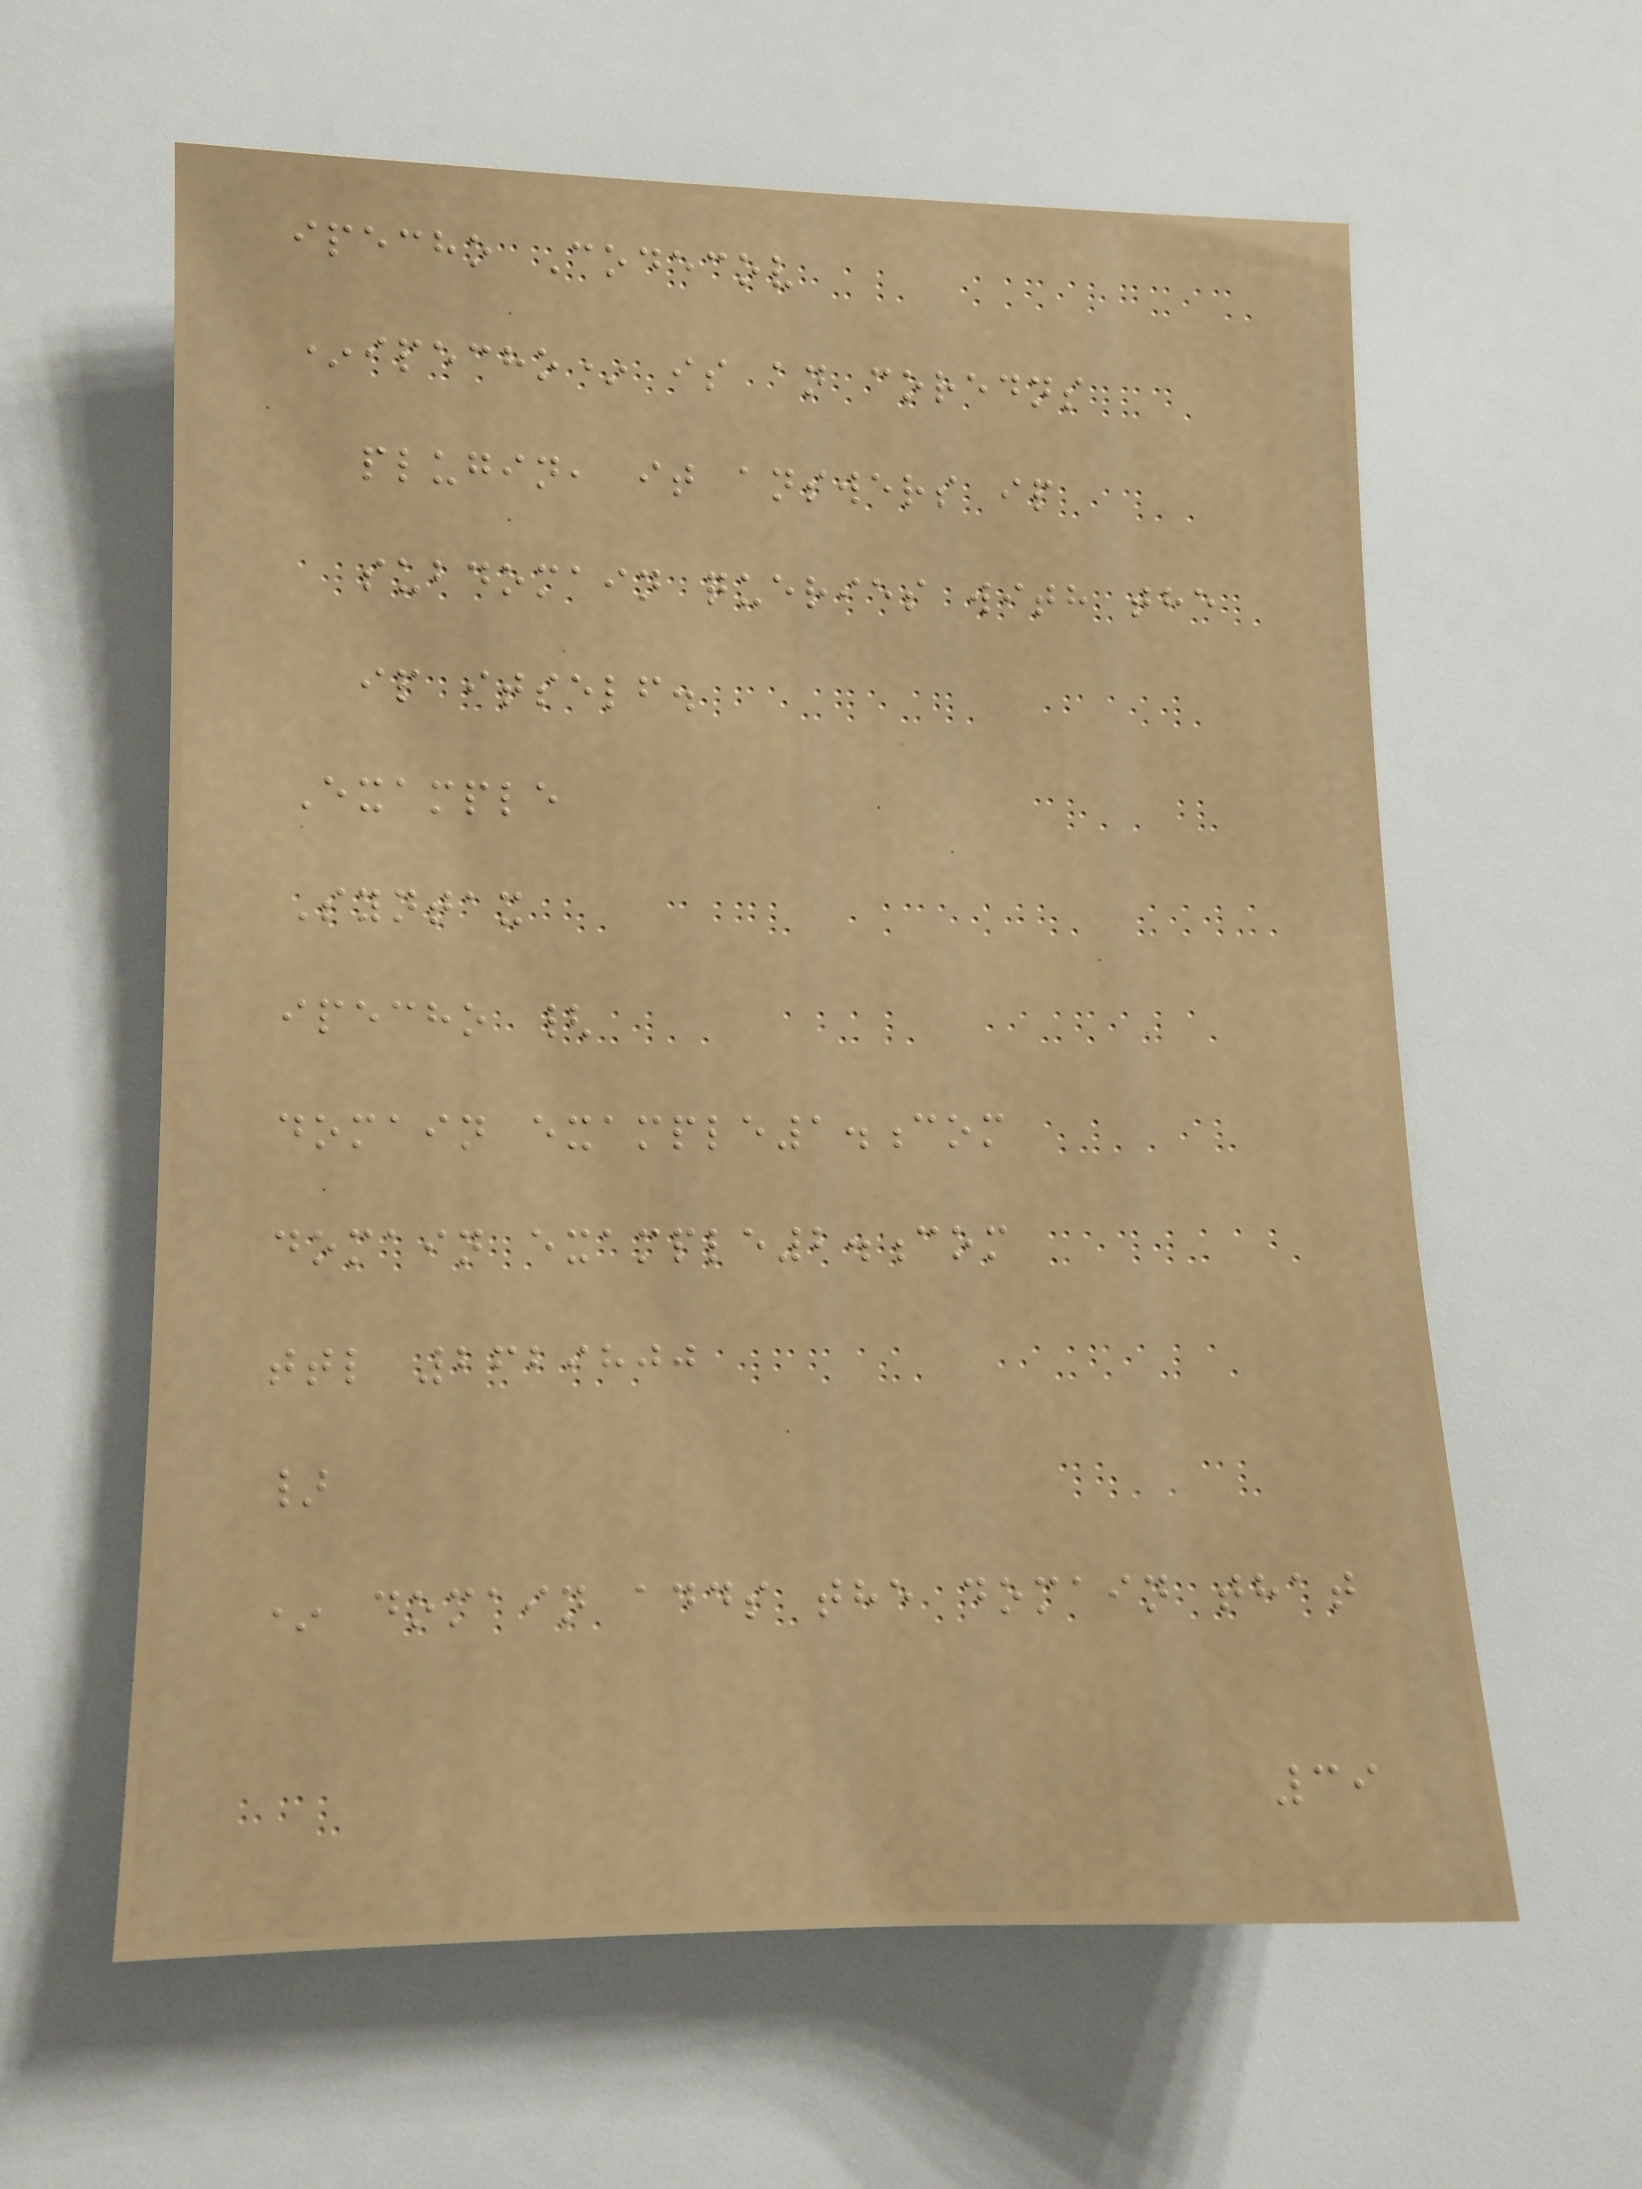ipecho Codecov
*ipecho* is an coredns
plugin, it answers ip
subdomain queries with the
ip itself.
Example
Syntax
ipecho {
domain example1.com
domain example2.com
ttl 2629800
}
* domain adds the domain that
39
